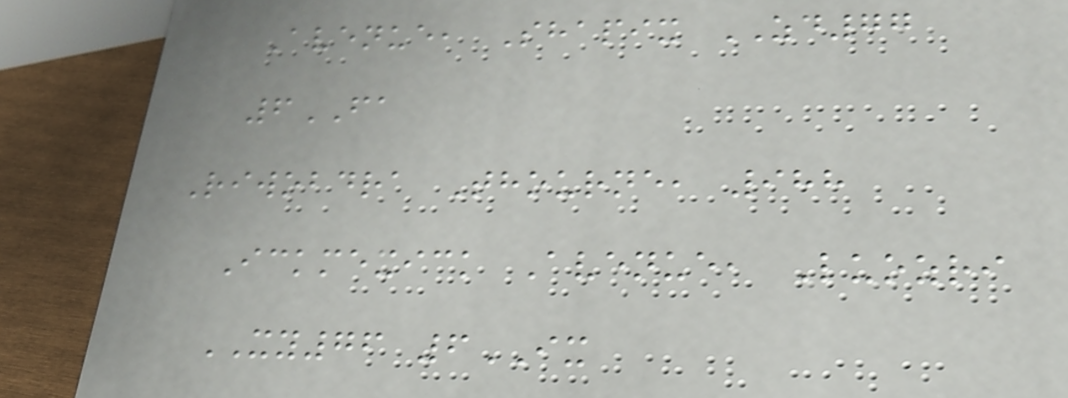Avenue, Shapix ZD77
6FA
Riwobdra Thourne, 988
Ickmexick Avenue, Luozri
XY76 6IX
